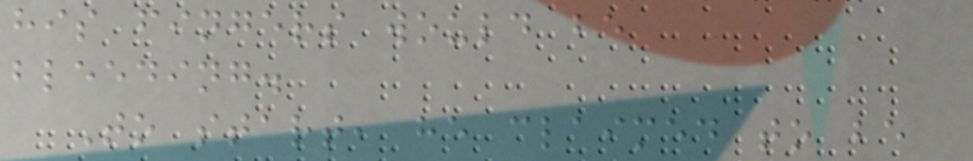his fingers would be
bleeding.
To start, he claimed to be
